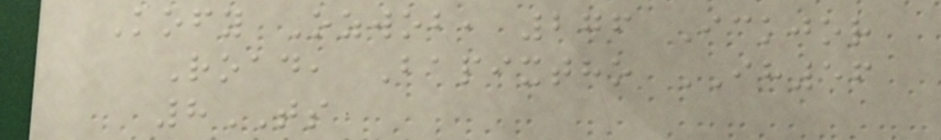Kofy Ozwob, 276 Ickjor
Road, Bapixtho IH56
8TS
